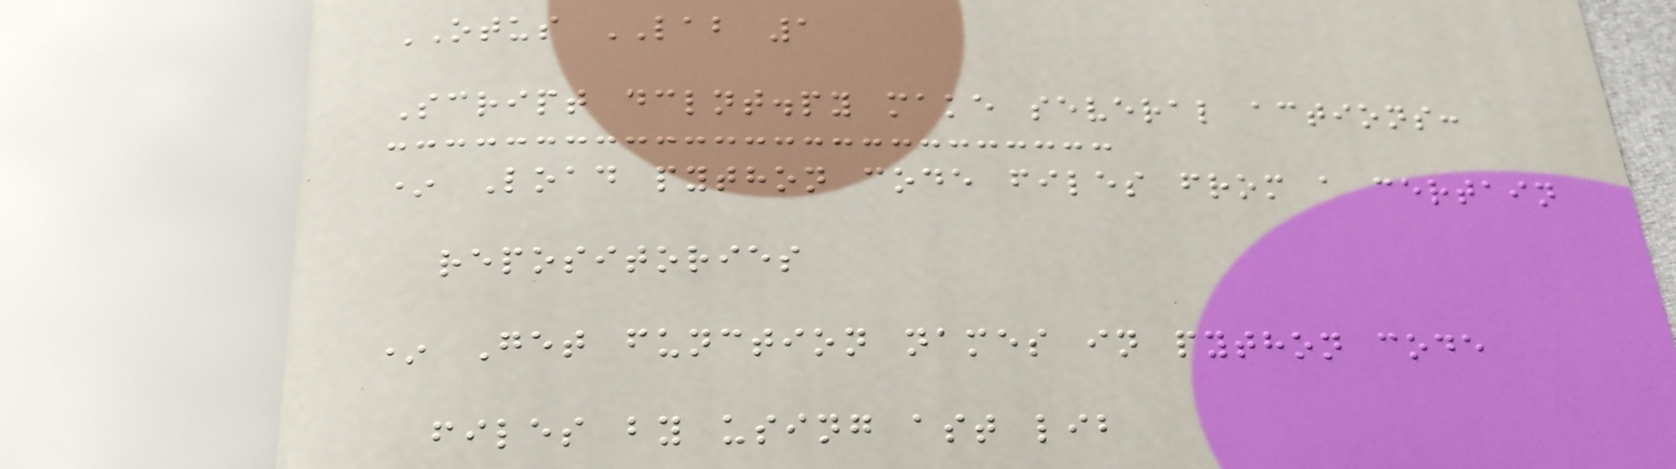OTUS LAB 1
Script dclnt.py make several actions:
* Load python code files from a certain
repositories
* Get function names in python code
files by using ast lib
